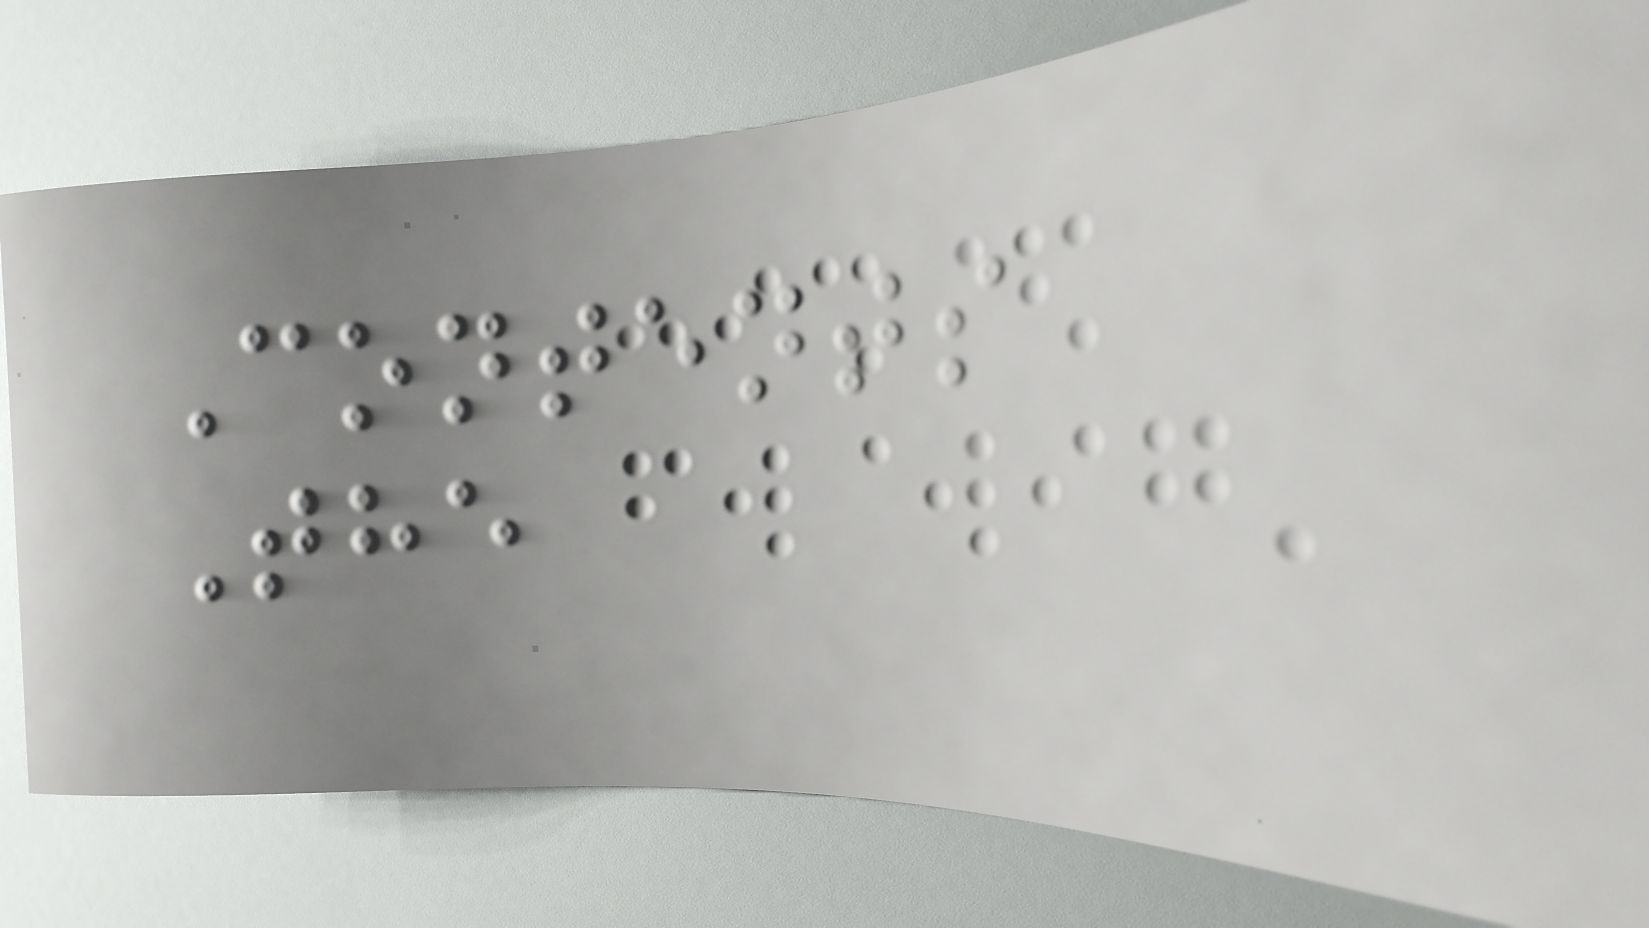Contents
The
